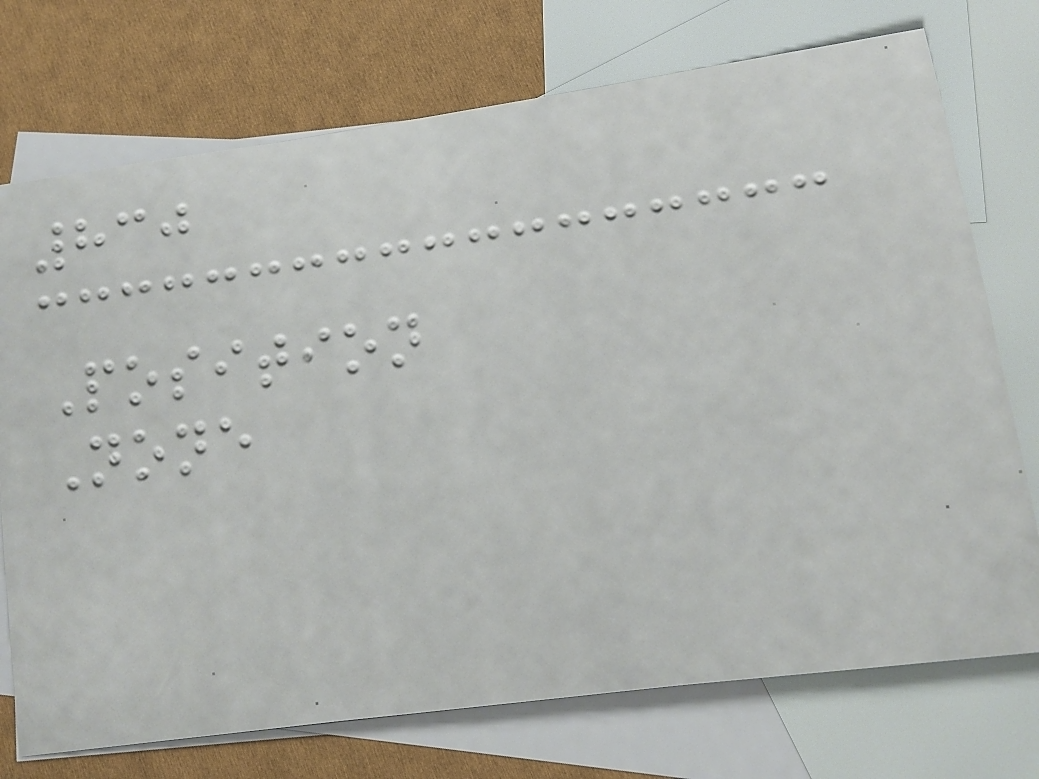830
Position
None
